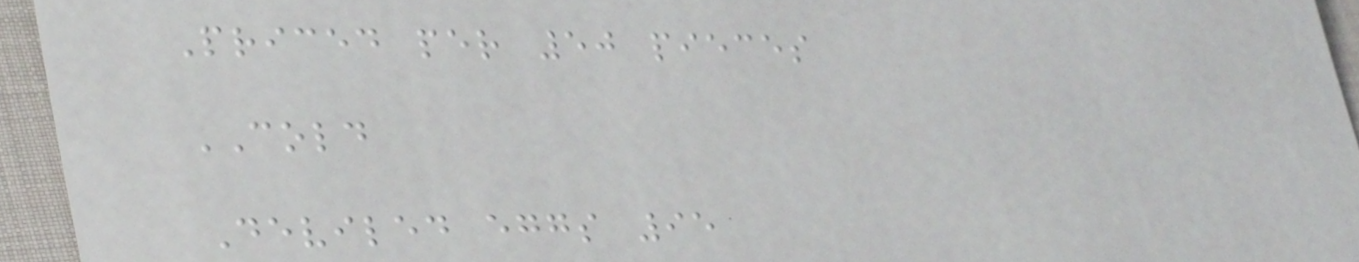Priced per 50 pieces
COLD
Deviled eggs 95
